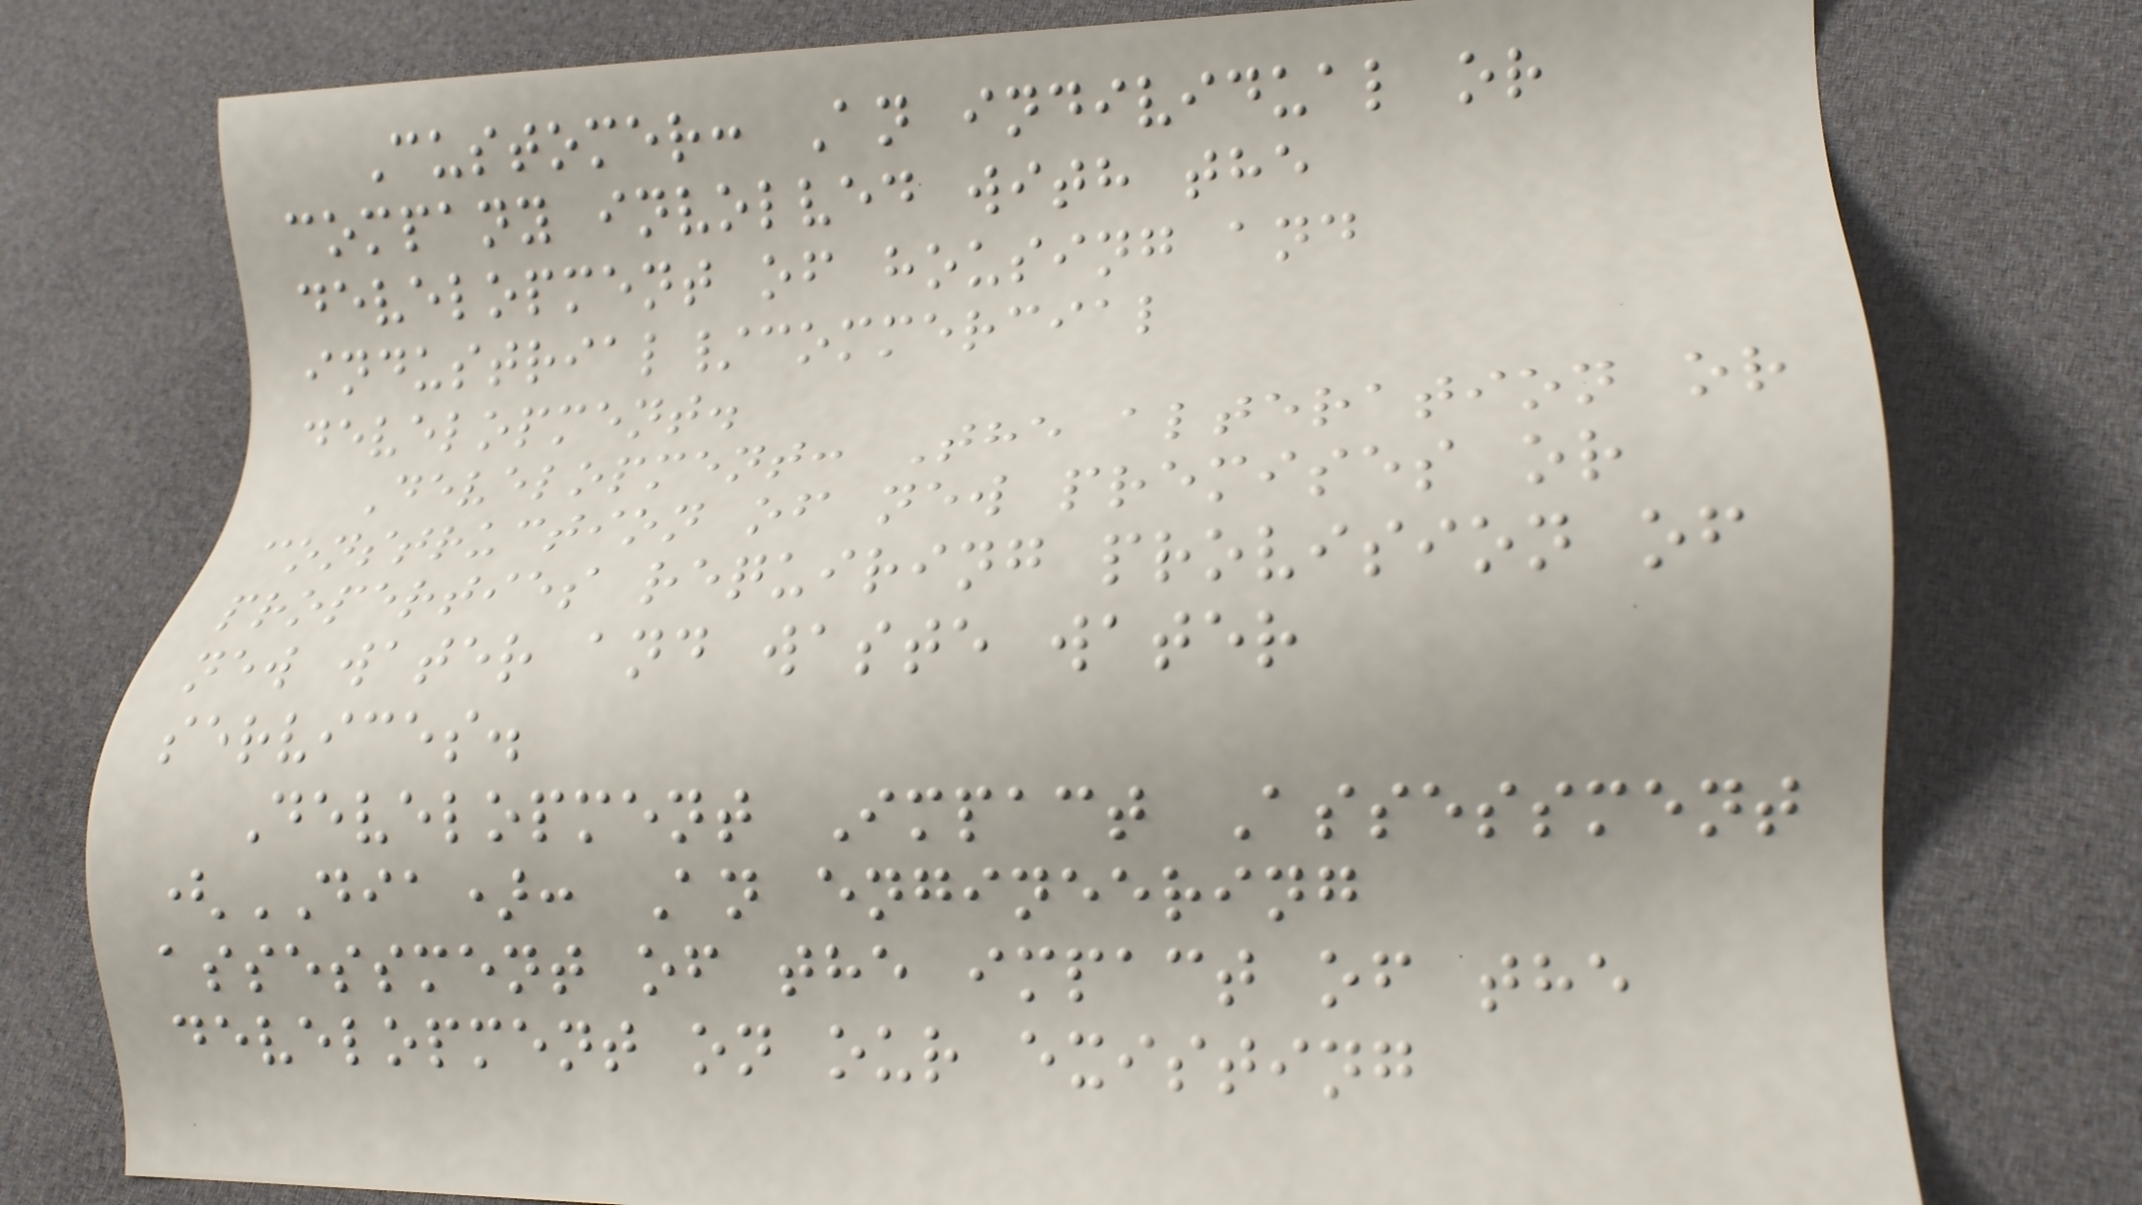Customer: An individual or
company involved with the
development of housing and
industrial/commercial
development.
Development: The alteration or
construction of new premises or
properties requiring provision of
new water and waste water
services.
Development Impact Assessment
(DIA): An engineering
assessment of the impact of the
development on our existing
